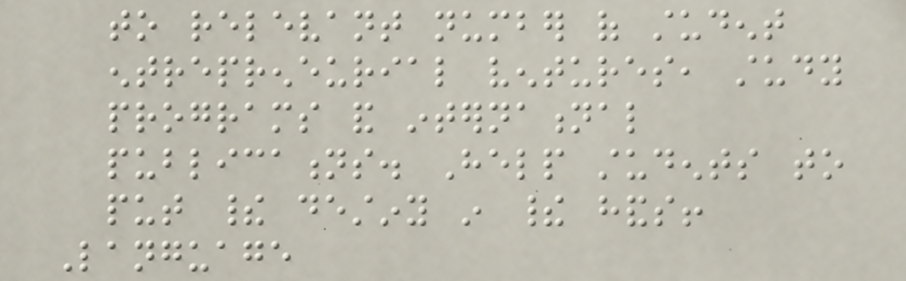to relevant number of student
entrepreneurial ventures, study
programs and international
publications. Help students to
put their destiny in their hands!
Language
